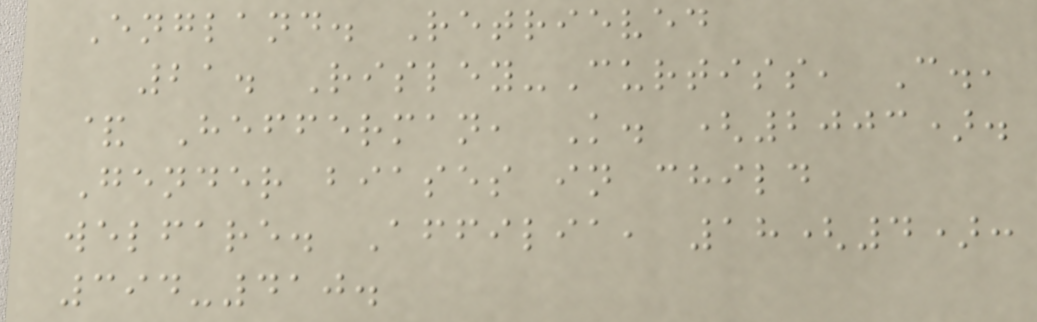England. Retrieved
21. Risley-Curtiss, C.,
& Hefferman, K. (2003).
Gender biases in child
welfare. Affilia, 18(4):
394-410.
